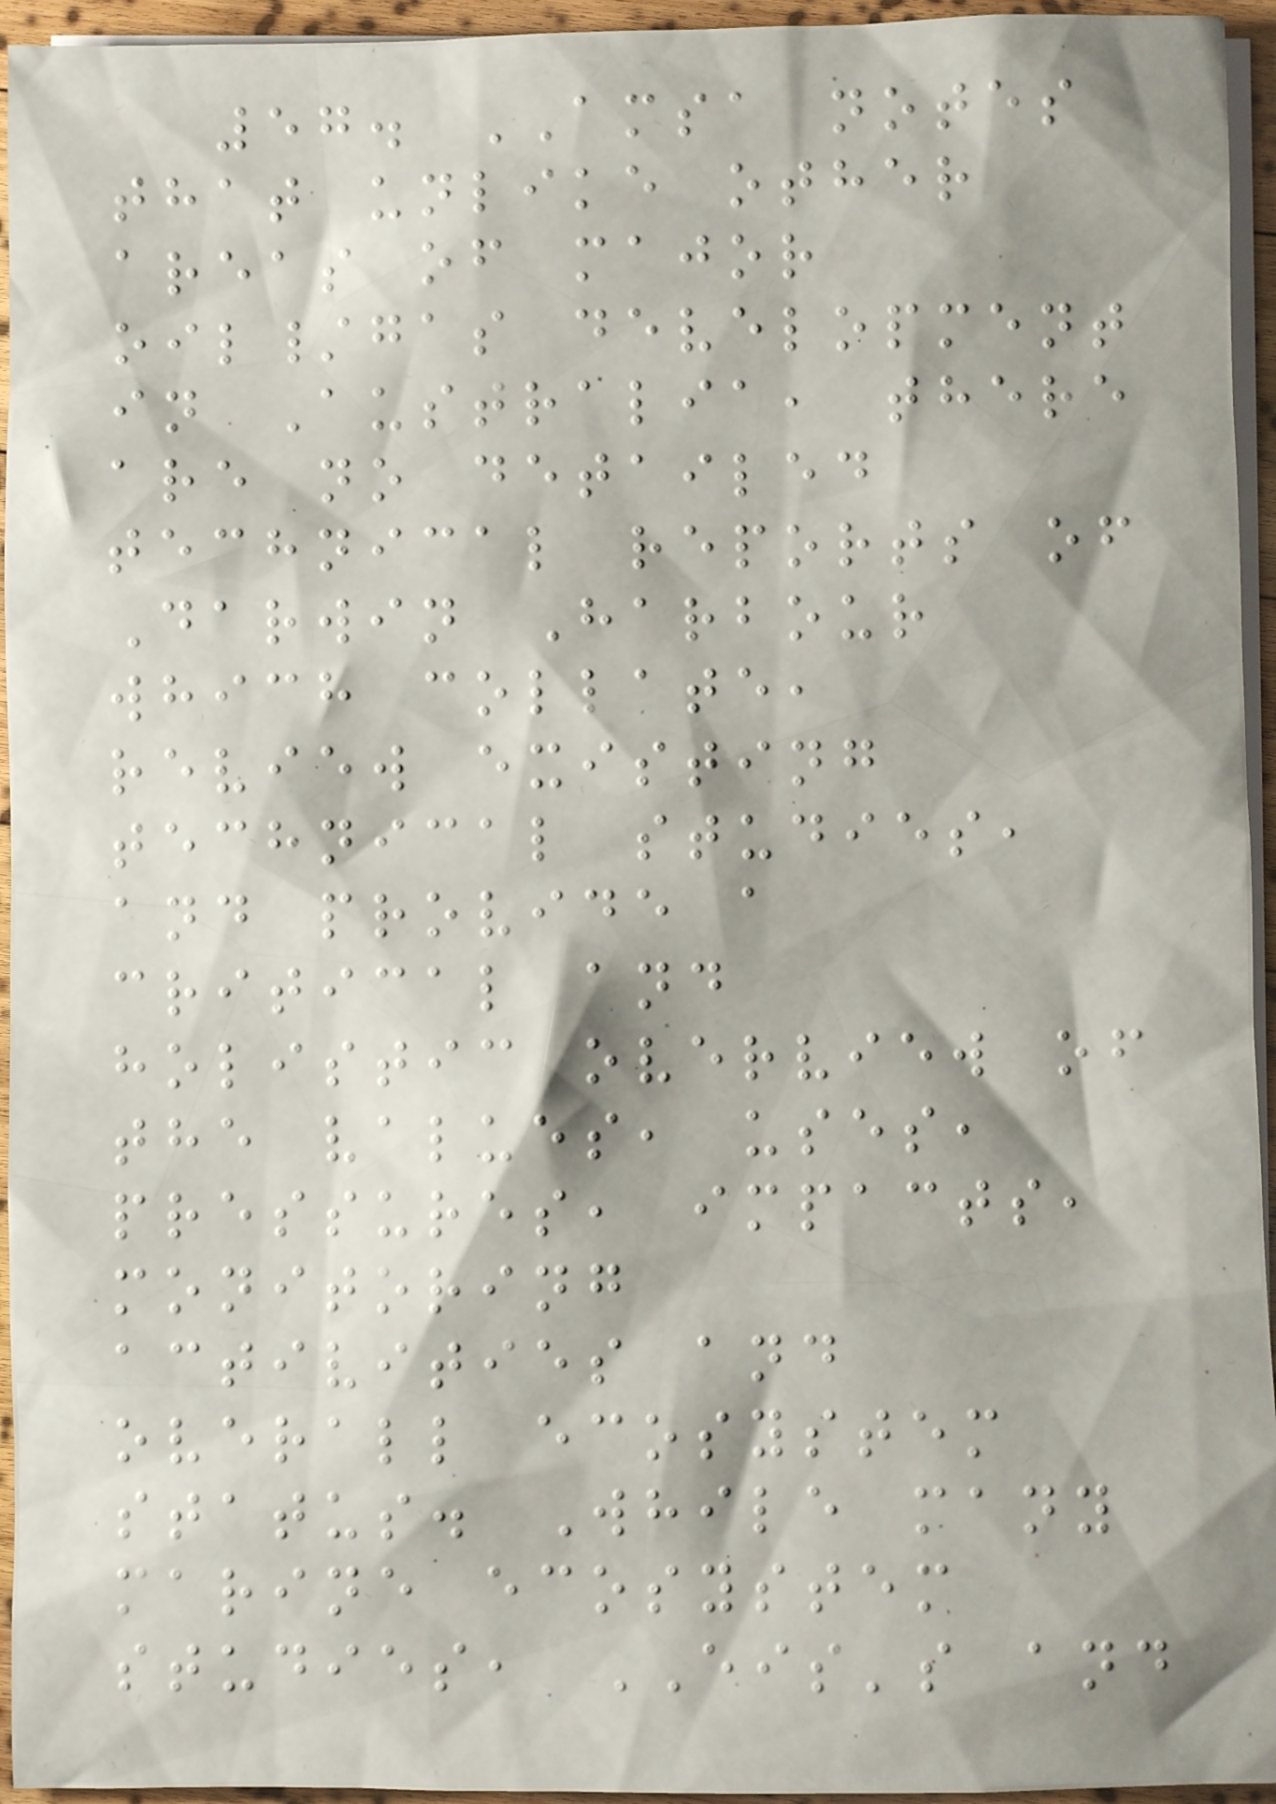57. AMSA notes
that unlike other
areas of major
oil/gas development
in Australia, there
are no detailed
technical reports of
Darwin Harbour
which collate,
review existing
technical studies,
and provide a
critical and
holistic overview of
the values, uses,
pressures, impacts,
monitoring
activities and
overall ecosystem
status. While many
marine ecosystem
studies, EIS's and
